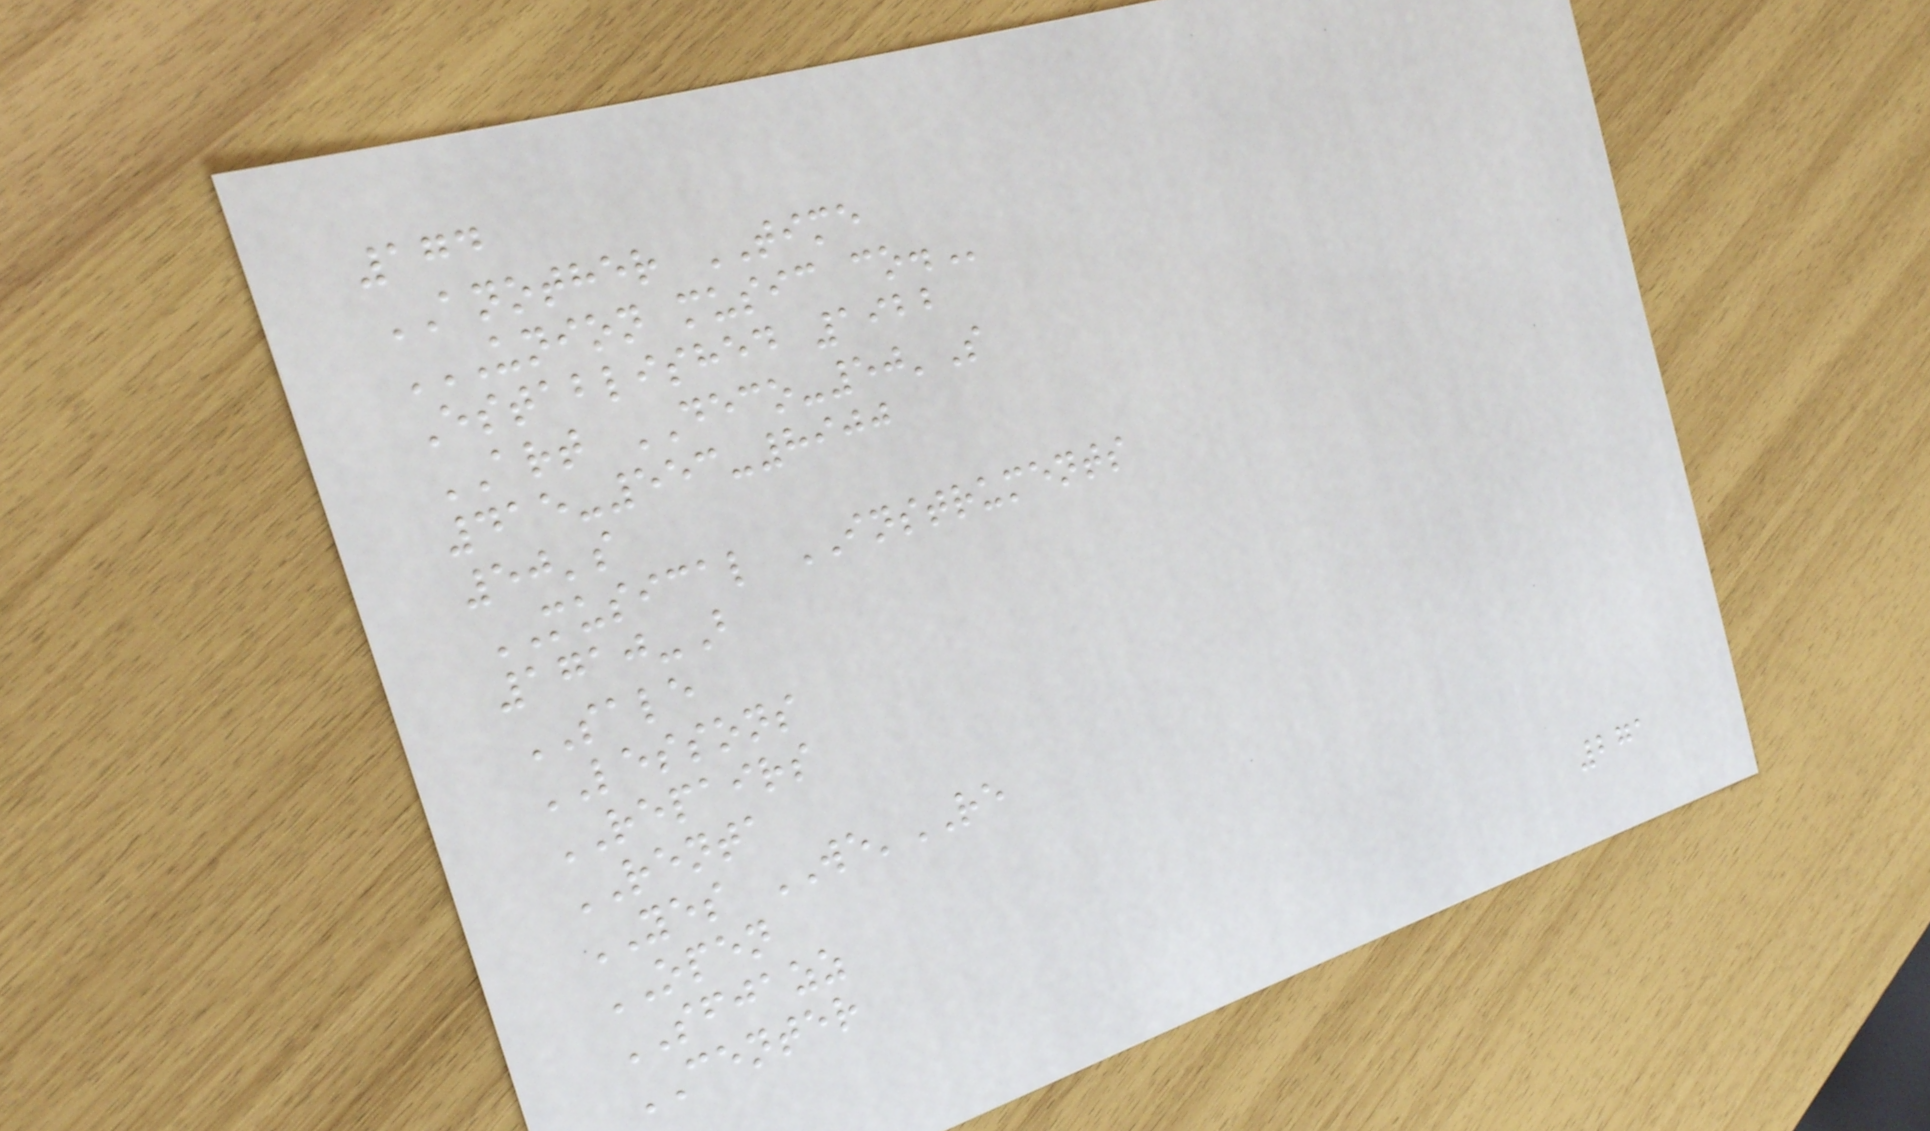174
ANOTHER TIME
UNION MUSIC CO.
Established 1922
ART DECO-50'S
415-553-8900
50's
MUSICAL INSTRUMENTS
1710-B
SALE
LESSONS
REPAIRS
RENTA
YES WE'RE
OPEN
SFJAZZ
CENTER
271
